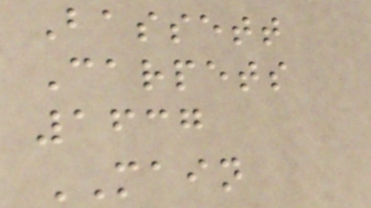Bassett
Carpets
1637
MAIN
